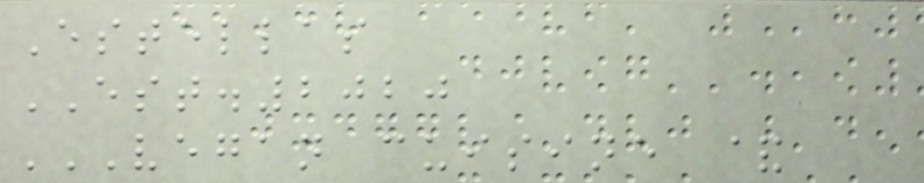Estellas
EST.2020
VEGAN CUISINE &
